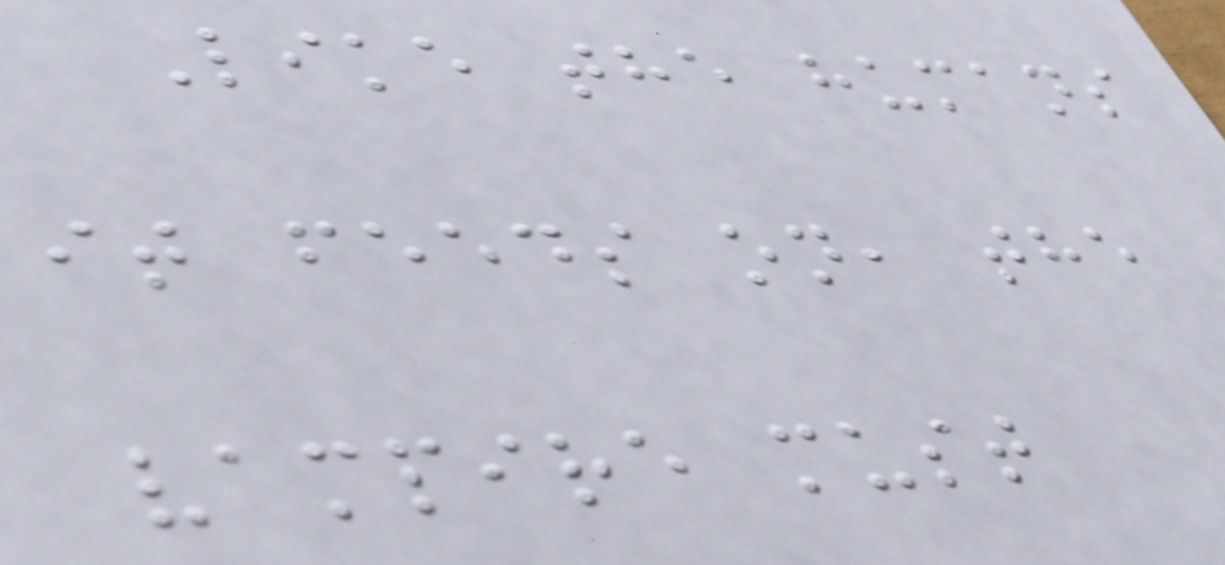Like the humans
it feeds on, the
vampire must
